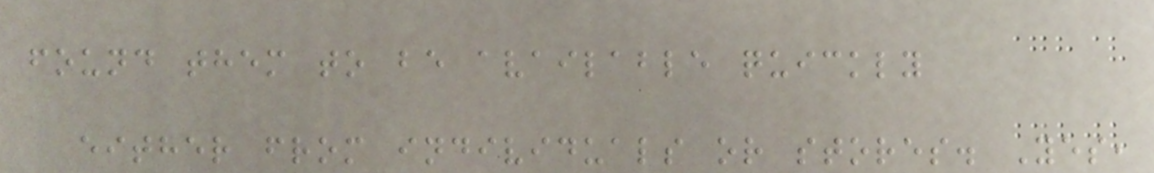found them to be available quickly
either from individuals or stores. Yes,
